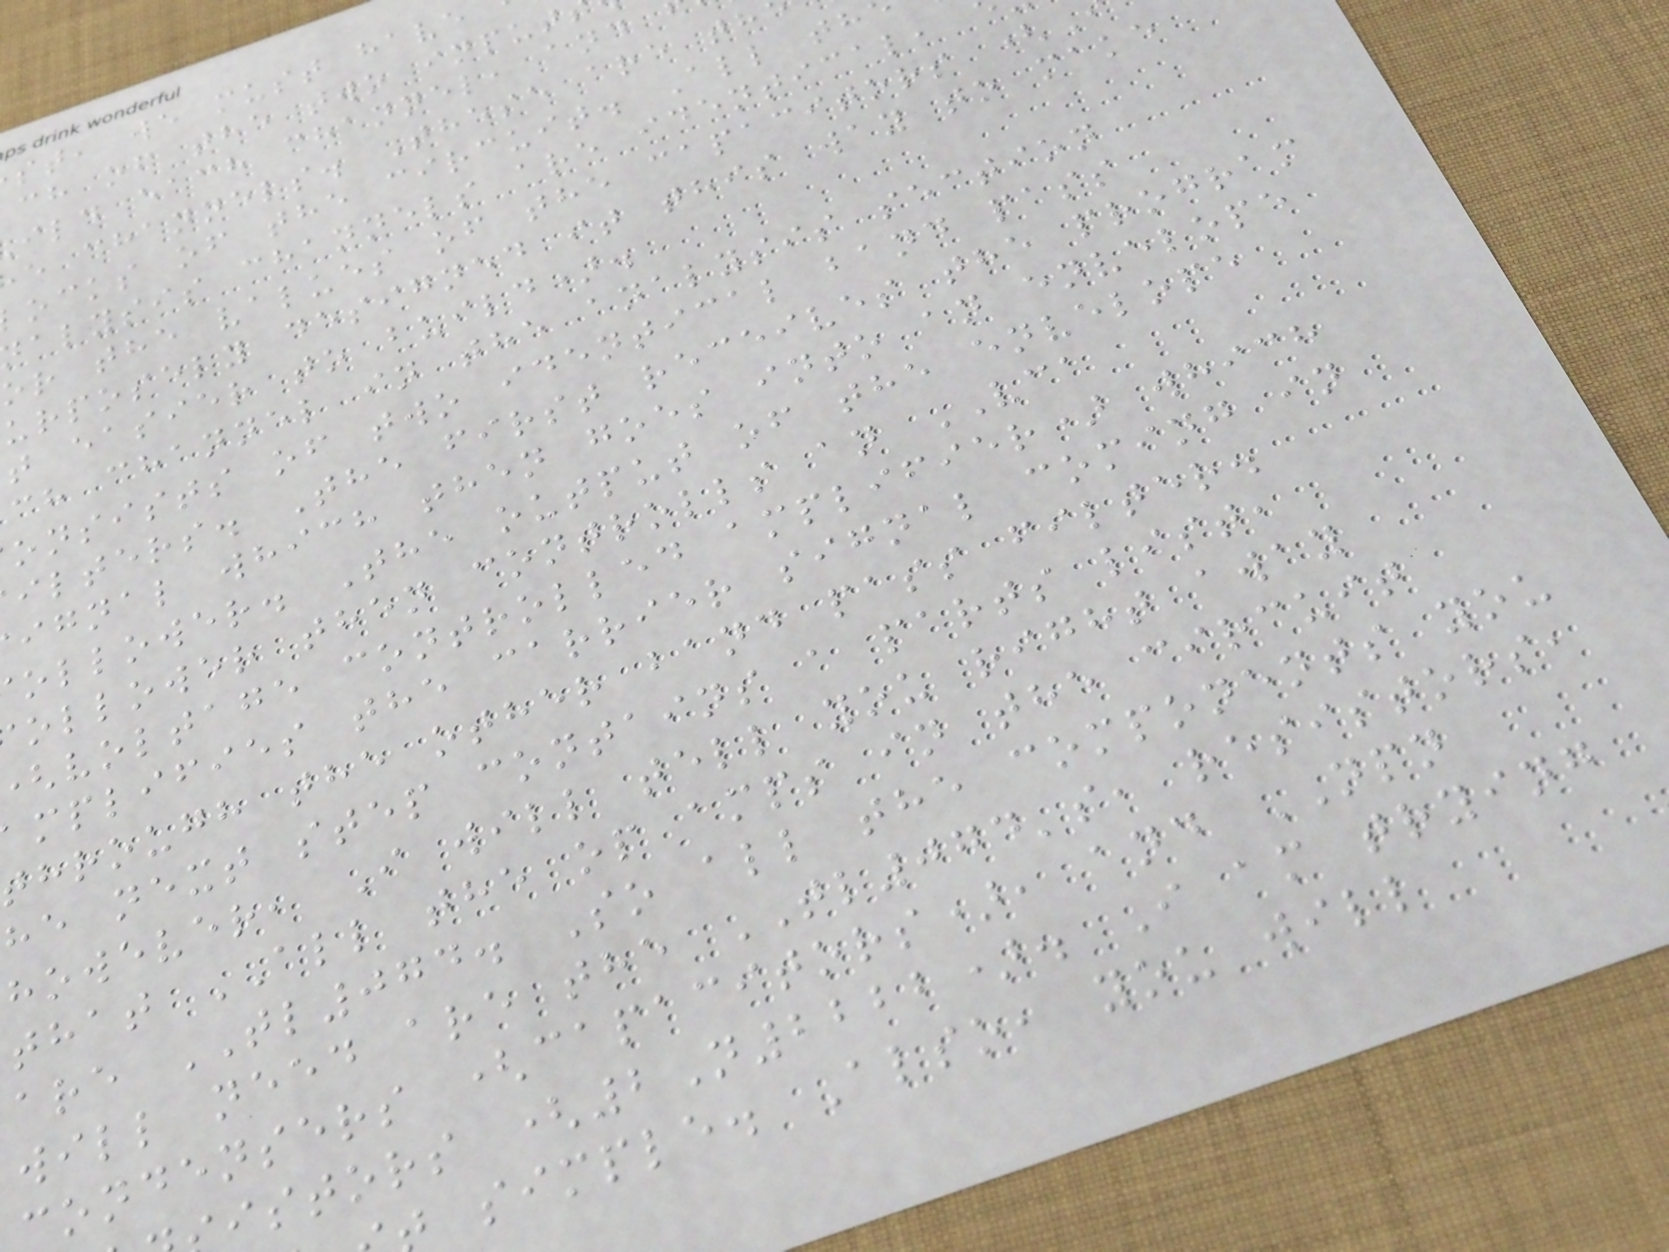st, we must have
ch of the two input
ild each channel, and
e channels. These are th
ocks of the circuit. All th
alysis channels are identical,
or the values of the capacitors (
urposely designed it this way to make
t easier to build).
ch channel in the analysis section
onsists of two identical band pass
ilters. The first receives the program
ignal which then goes into an envelope
ollower. The output of the envelope
ollower then controlls an VCA
voltage controlled amplifier) which
mplifies the carrier signal coming in
through the other band pass filter.
he next step contains a parts list,
however, I will tell you right away
that ALL the op amps in the circuit
are TL074. So all the components you
will need are the TL074's, resistors,
condensers (capacitors), and NPN
istors (2N2222). I am trying
simple. Also, you will
